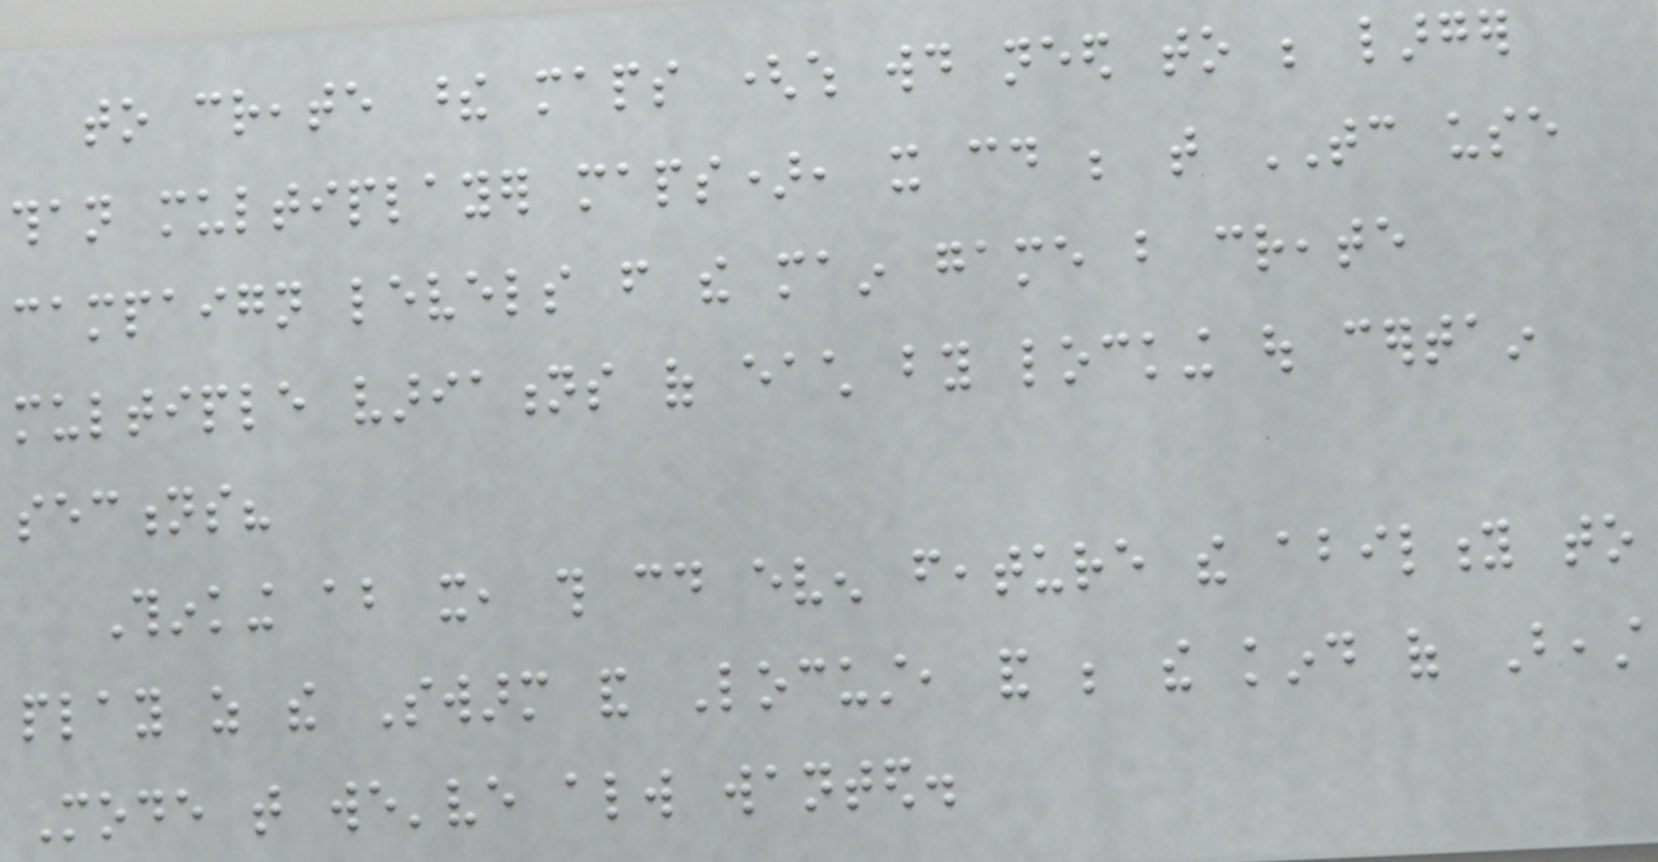to create these maps (which would need to be larger
than multiplayer maps), it could be that TC use
campaign levels from the main game but create
multiple variations of each by locking out certain
sections?
Thinking about it, this could even feature the ability to
play as the Swarm and Locust, and be the kind of Beast
Mode that we've always wanted.
